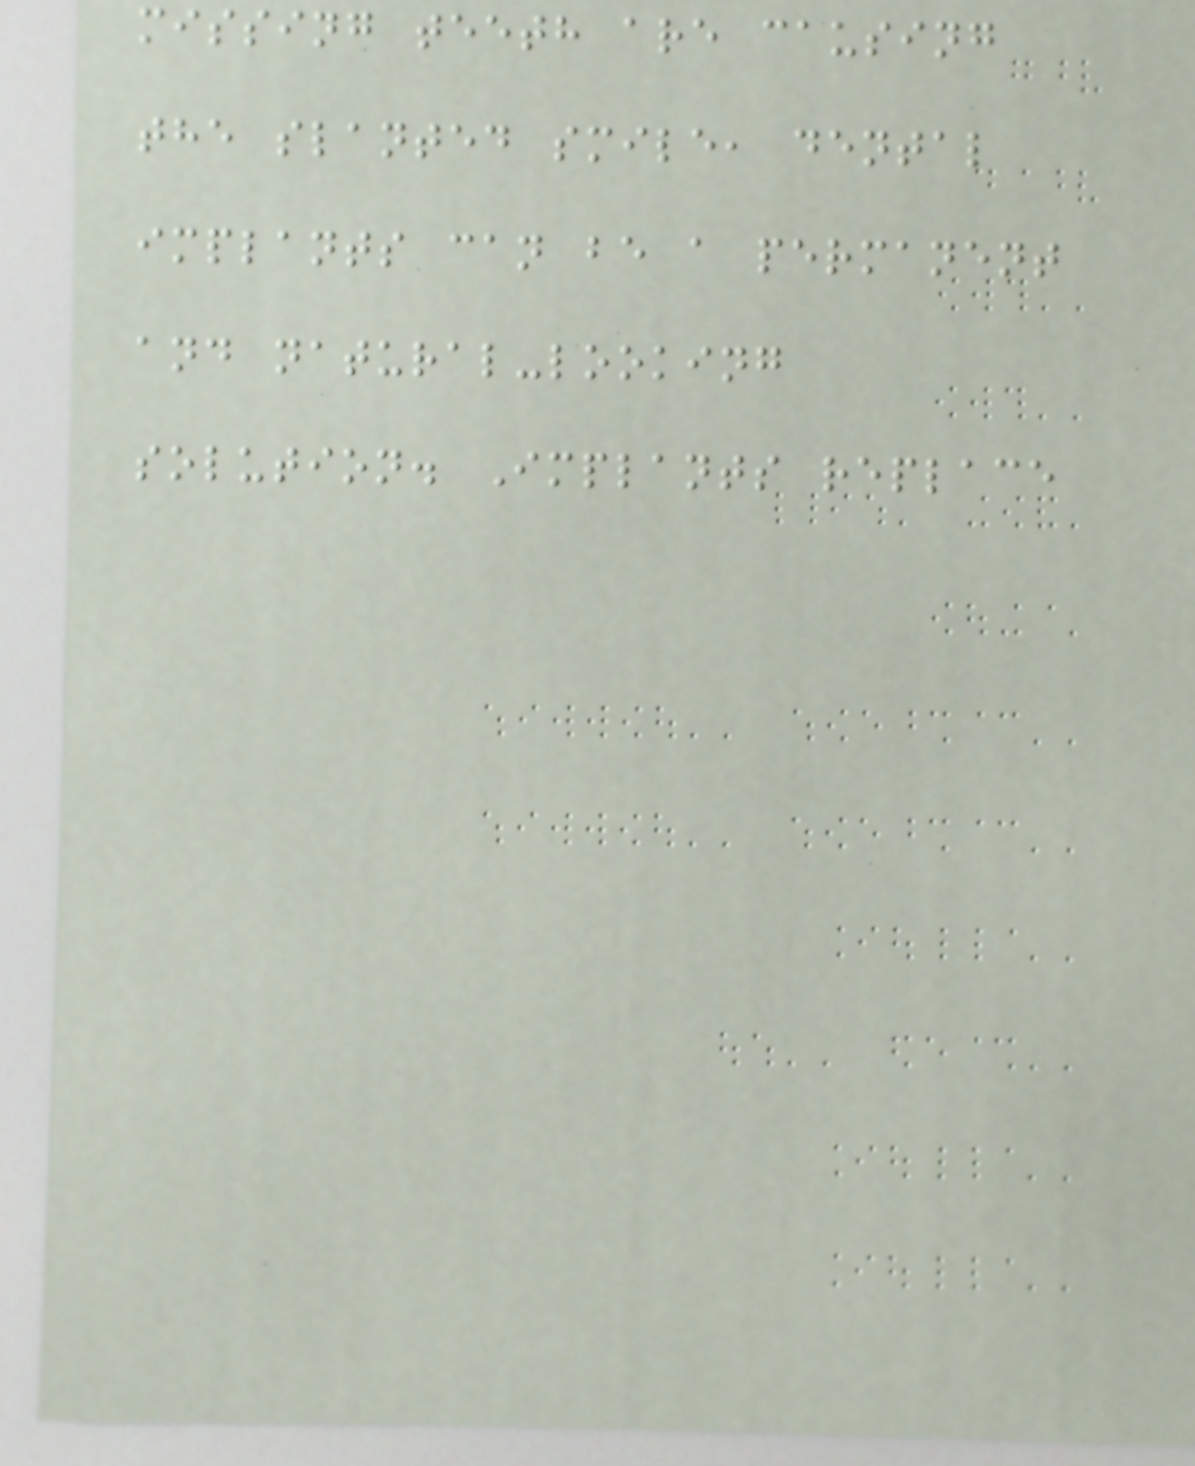missing teeth are causing
the slanted smile, dental
implants can be a permanent
and natural-looking
solution. Implants replace
